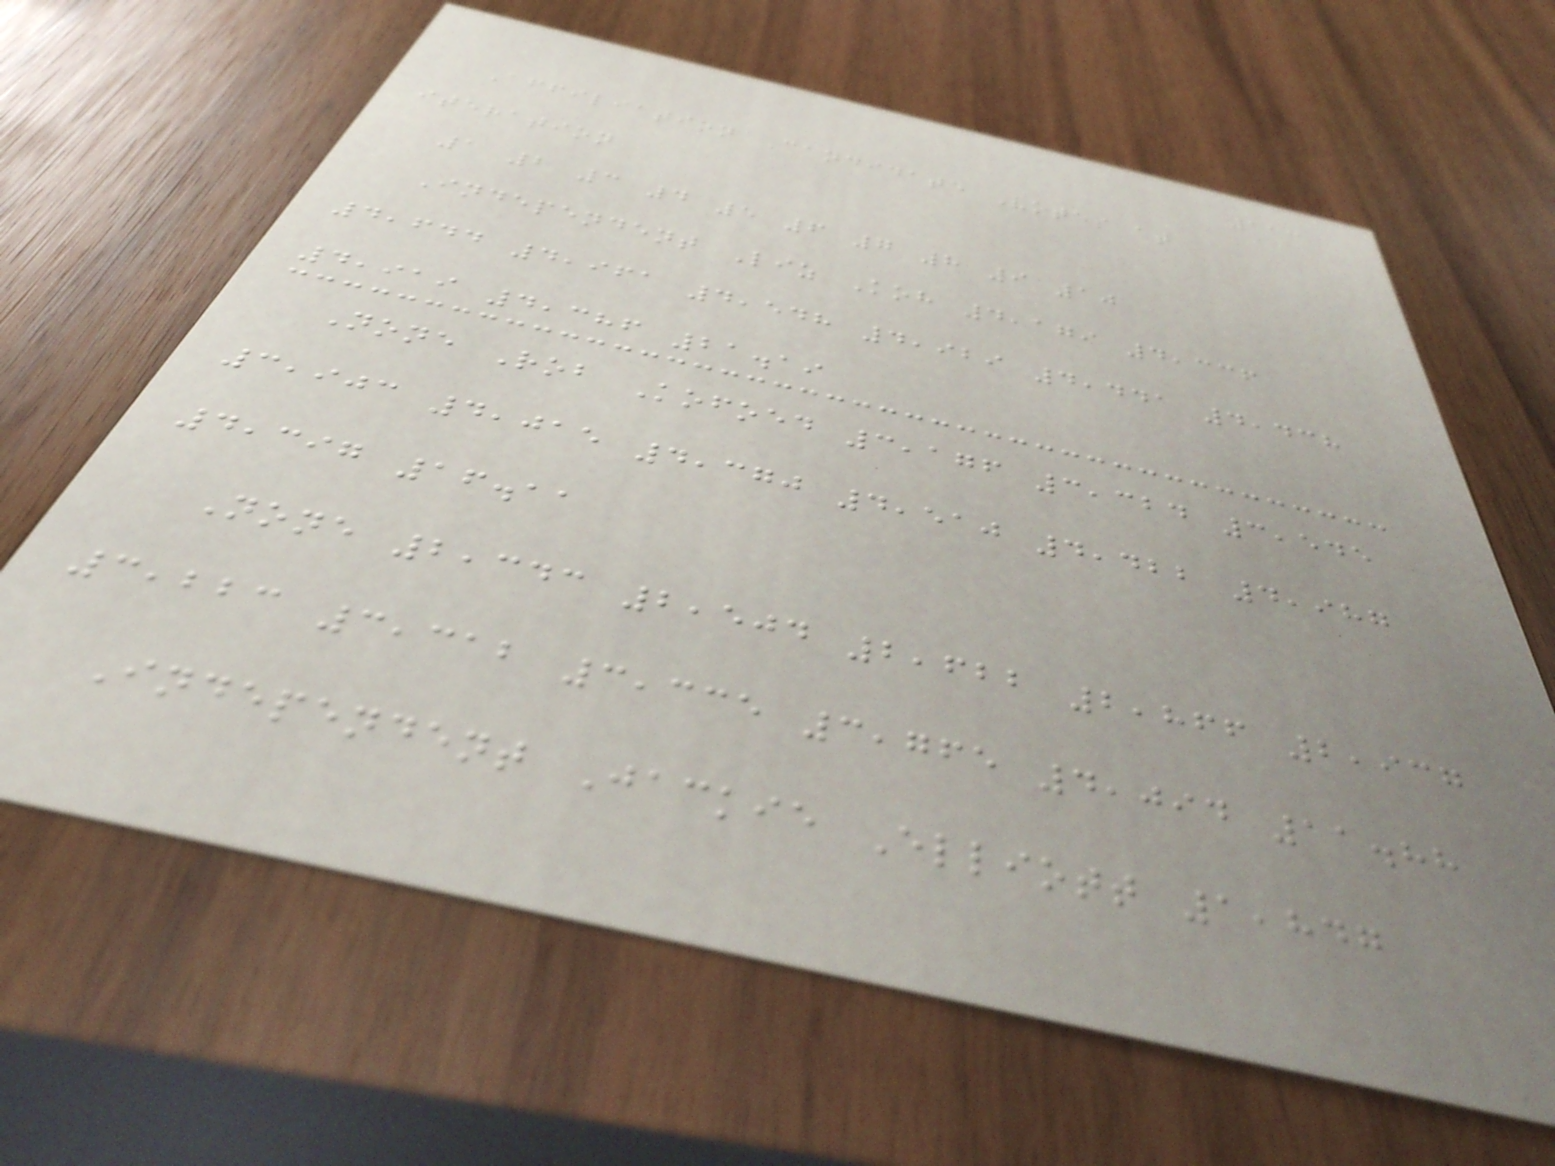113
Affiliation Candidate Votes at
iteration
1 2 3 4 5 6 7 8 9 10
Independent Liz Koh 4,179 4,336
4,644 4,961 4,548 4,929 4,441 4,438
4,919 4,386 21.19
None Rob Kofoed 3,176 3,324 3,545
3,903 4,015 4,370 4,510 4,422 4,987
4,397 16.11
None 2,343 2,504 2,622 2,866 2,937
3,223 3,312 3,335 3,765 4,094 11.88
Independent Jackie Elliott 1,847
